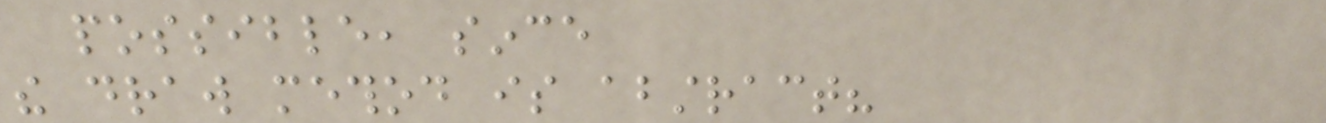possible, since
the draw method is abstract?
